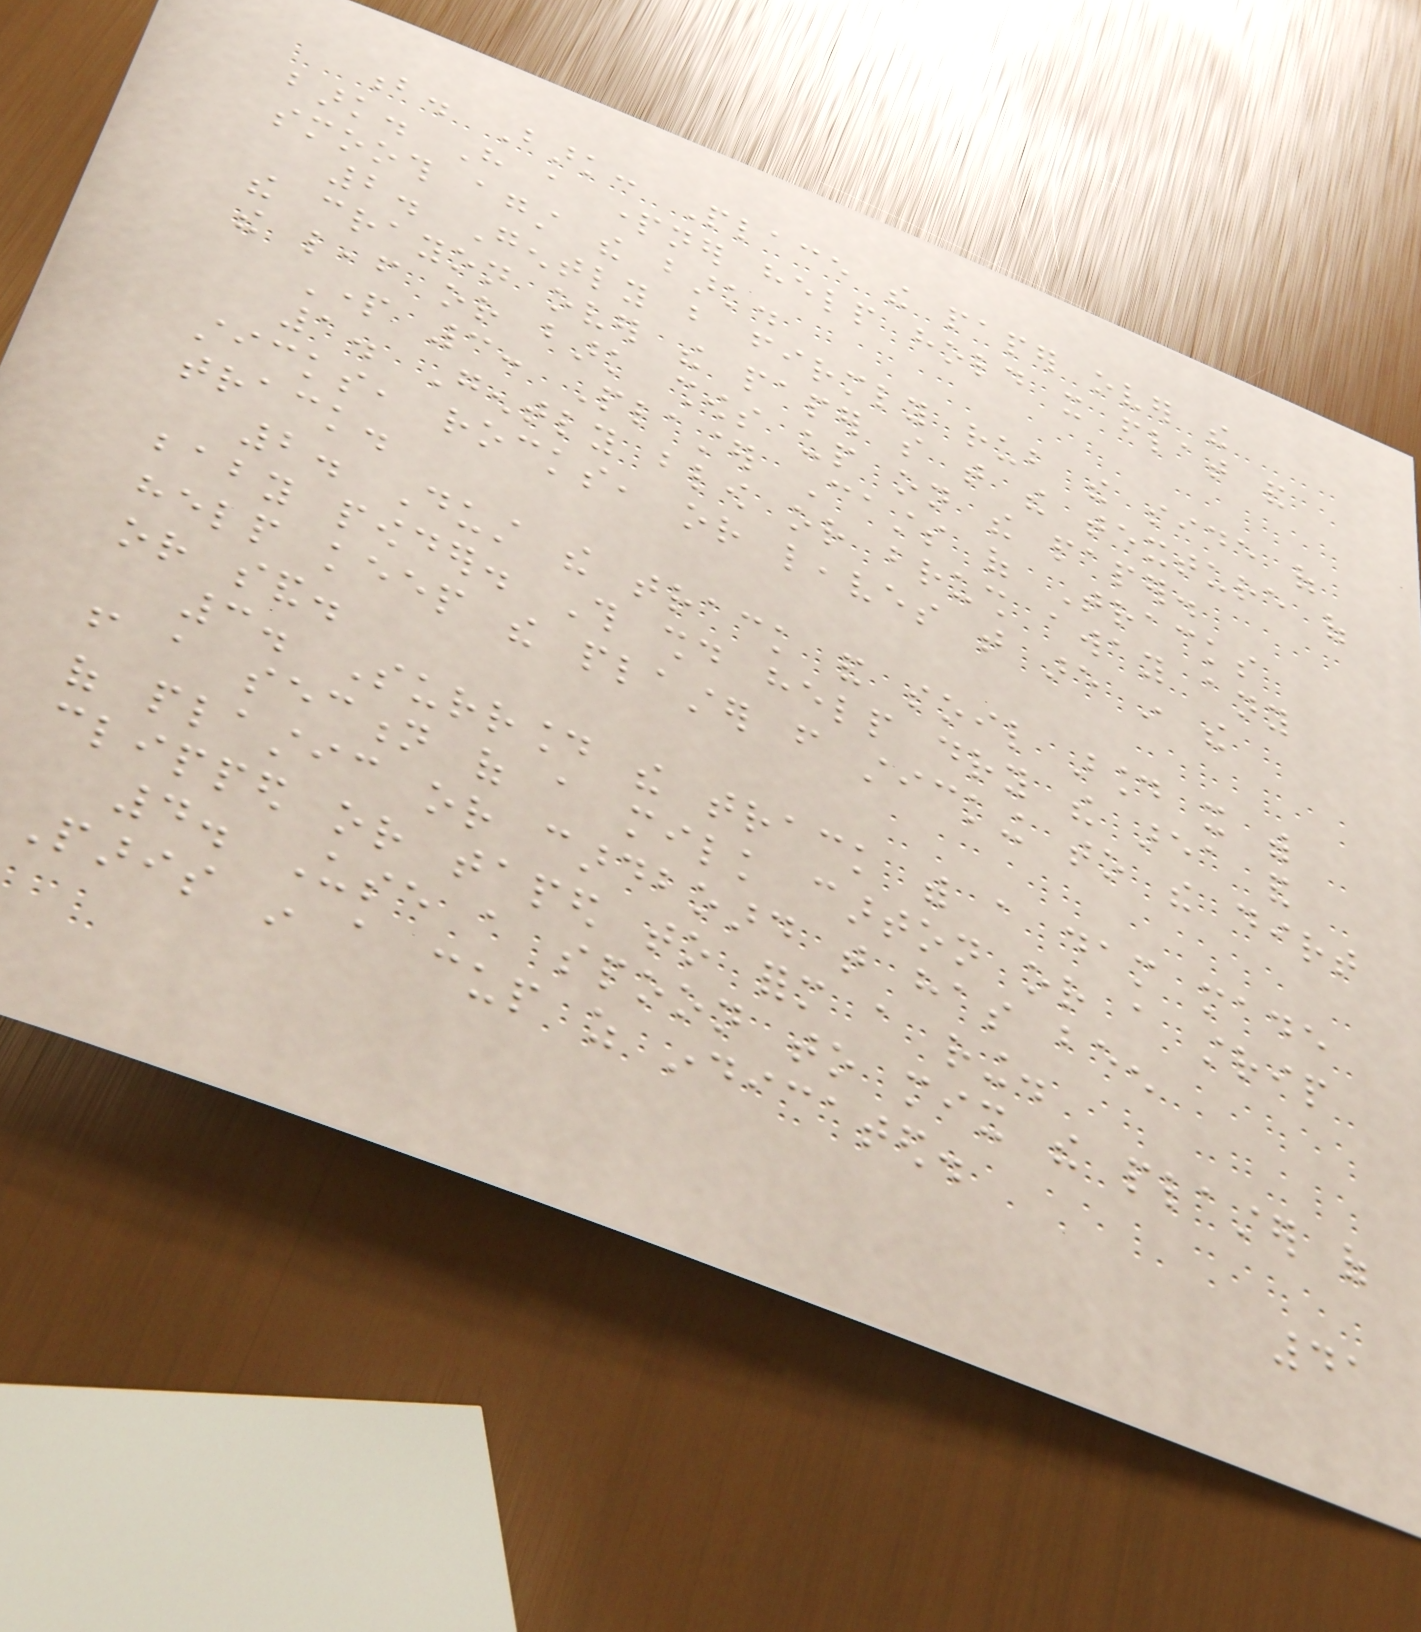b. Bark: Place the paper over the
bark. Have a partner help hold it flat and
smooth against the bark.
2. Gently but firmly rub the side of
the crayon over the paper so that the texture of
the leaf or bark shows up on the paper.
Part 3: Plaster Casts of Tracks
1. Gently blow or brush away any
sticks, rocks, or leaves that are in the
track.
2. Dust the track and soil around it with
baby powder. This should help dry the area and
help keep the plaster from sticking to the dirt
or sand.
3. Surround the track with a dam made
from a section of a milk carton or a strip
of plastic or cardboard that has been
clipped or taped to form a ring.
4. Use a spoon to mix the plaster of
Paris in a cup as indicated.
41
